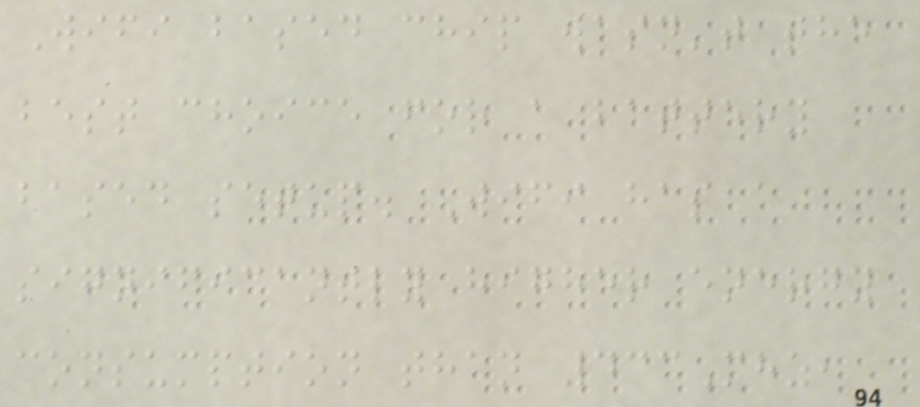Wifi based chip wasn't the
best choice for a battery
based setup. Wifi has a
significantly higher energy
consumption than 433Mhz,
